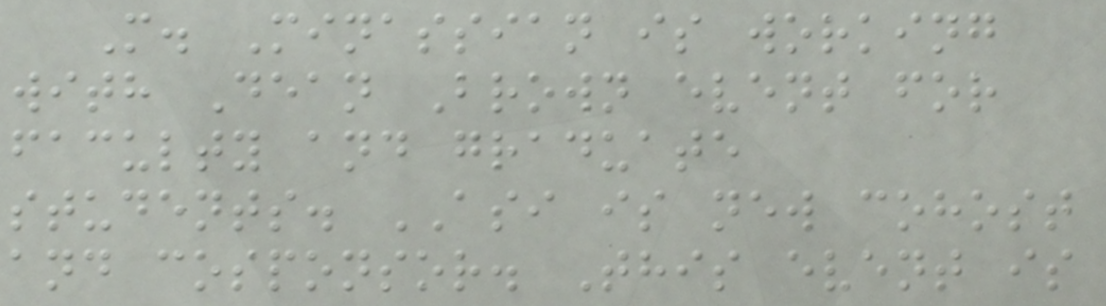M. Minassian is working
with Dean Brown event for
faculty and graduate
students. ASI is new cohost
and cosponsor. This event is
